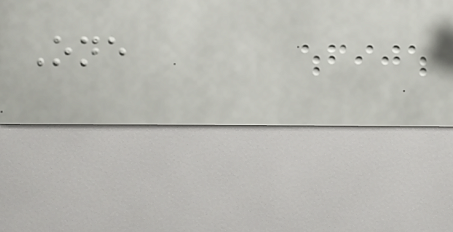One
